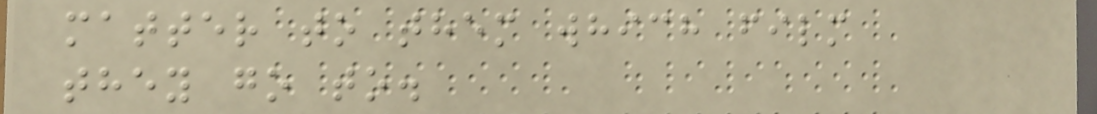matter to them which film
they go to.
